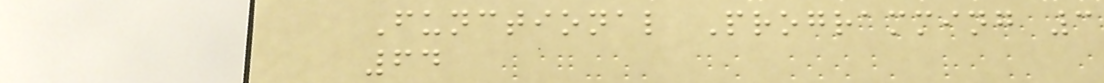Functional Programming 3
64
